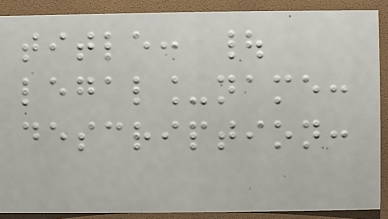title: |
legal_name:
description:
